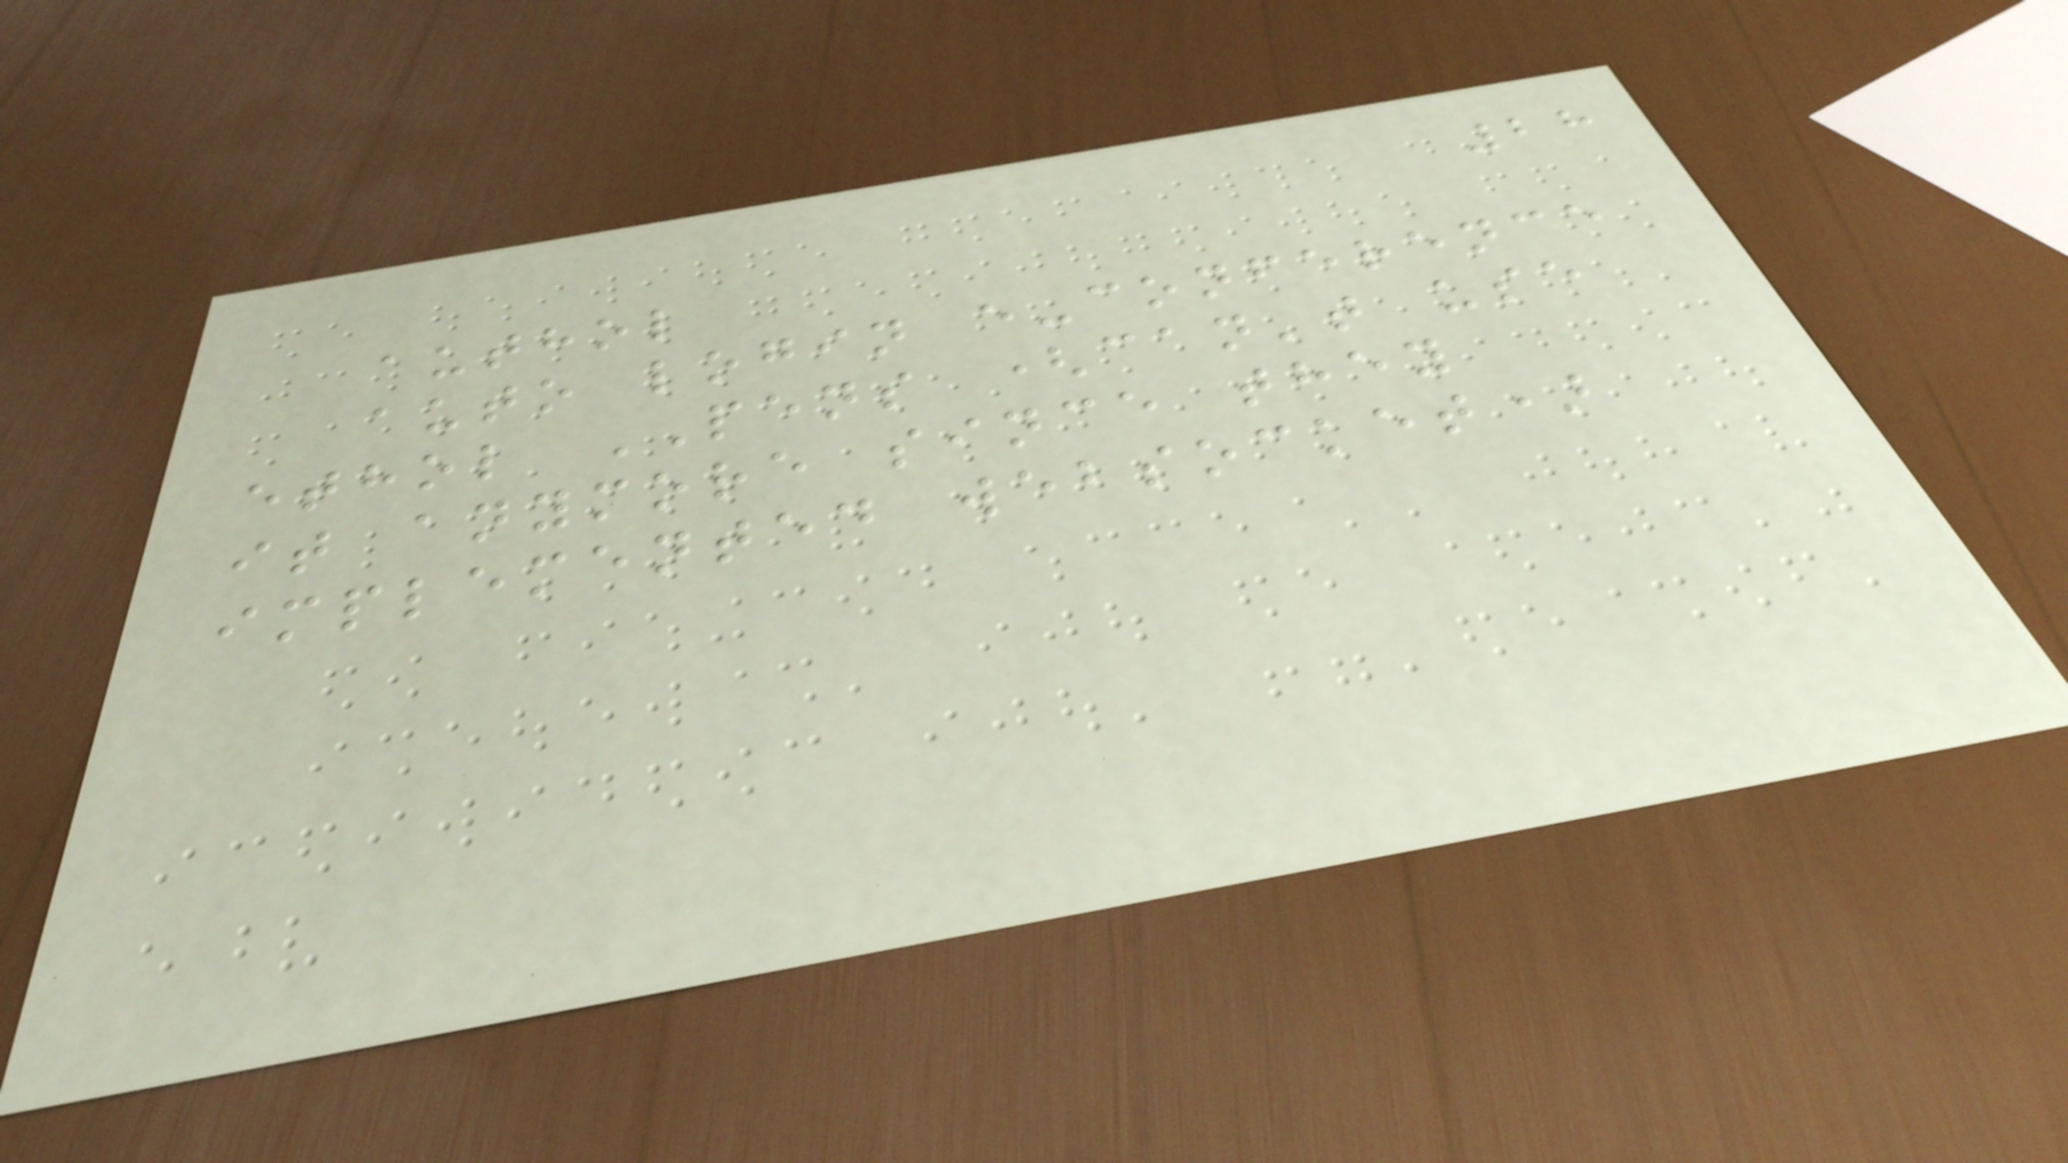28
authol
auto login e-conference
ethol PENS (can't use
it anymore since they
implemented websocket)
